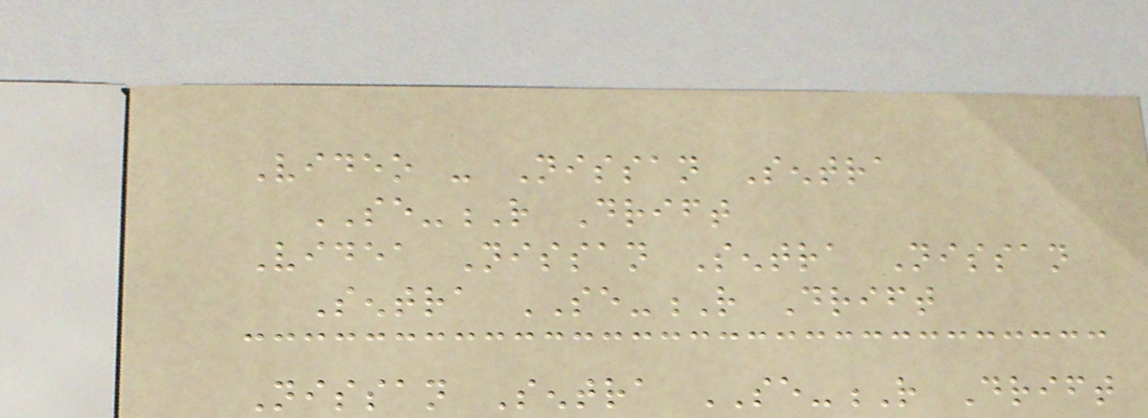Video - Nissan Sentra
SE-R Drift
Videa Nissan Sentra Nissan
Sentra SE-R Drift
Nissan Sentra SE-R Drift
